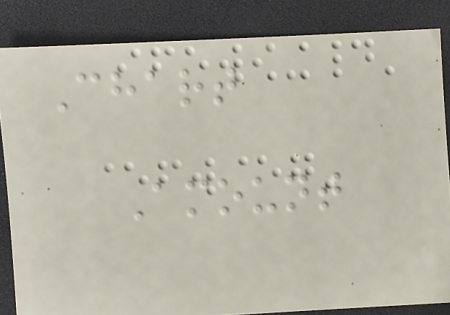Chart
Amount
